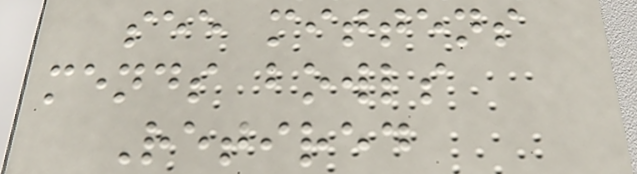see mittens
mends bowls
Retired
